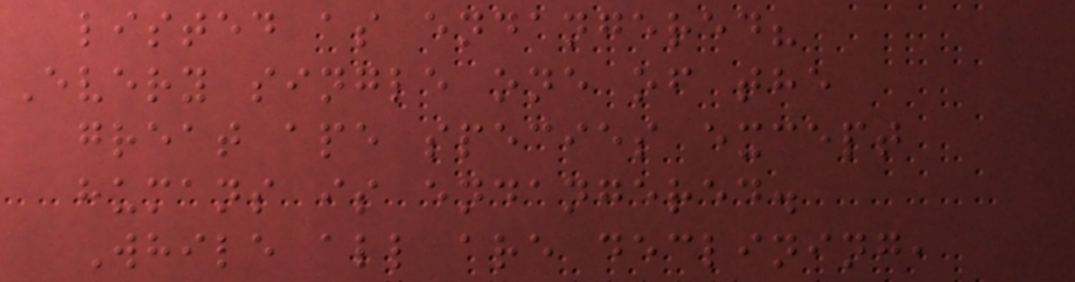listed as endangered?
Every single one of the
great ape species except
humans is endangered.
While all are declining,
